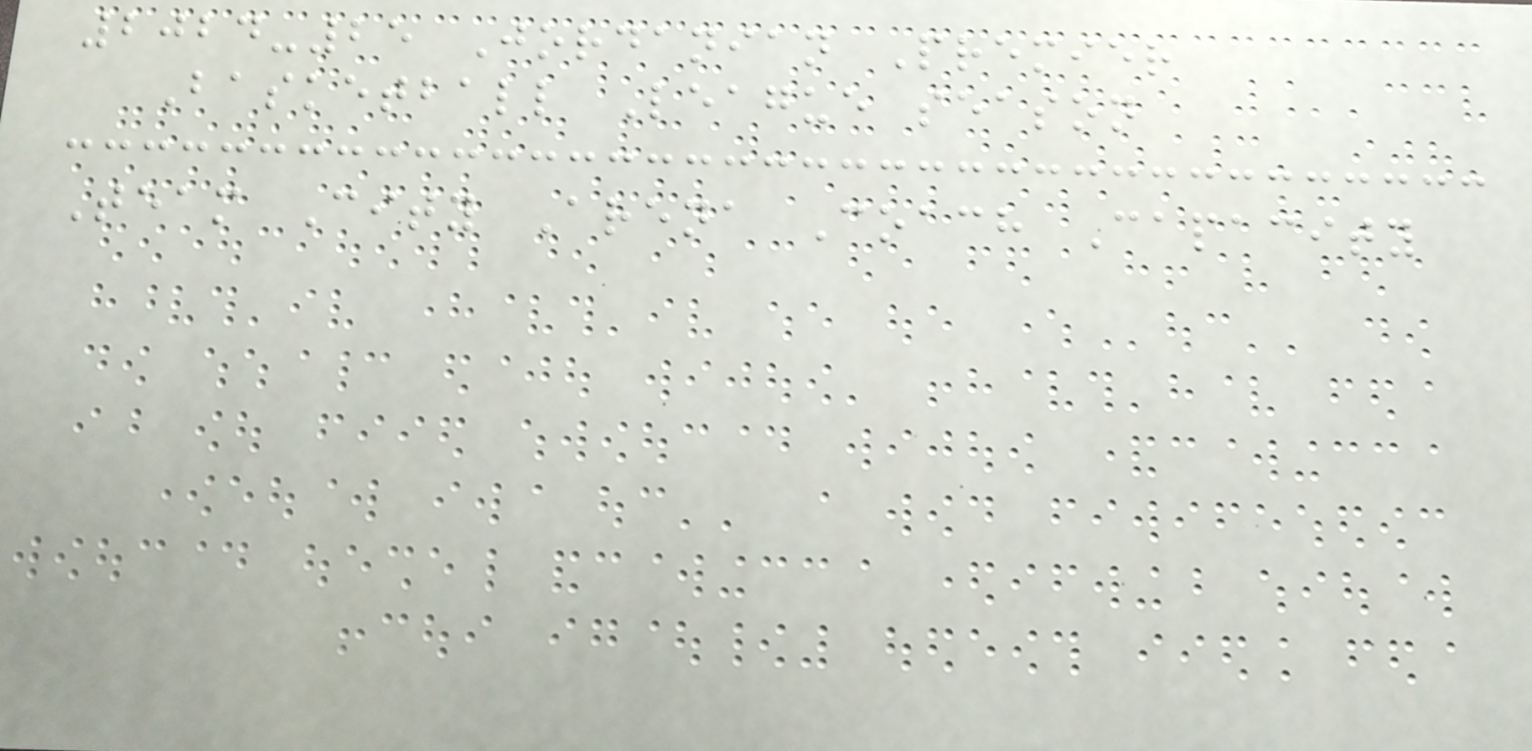2024-25 Jordanian Premier
Basketball League season
Team City Arena Coach Capacity
